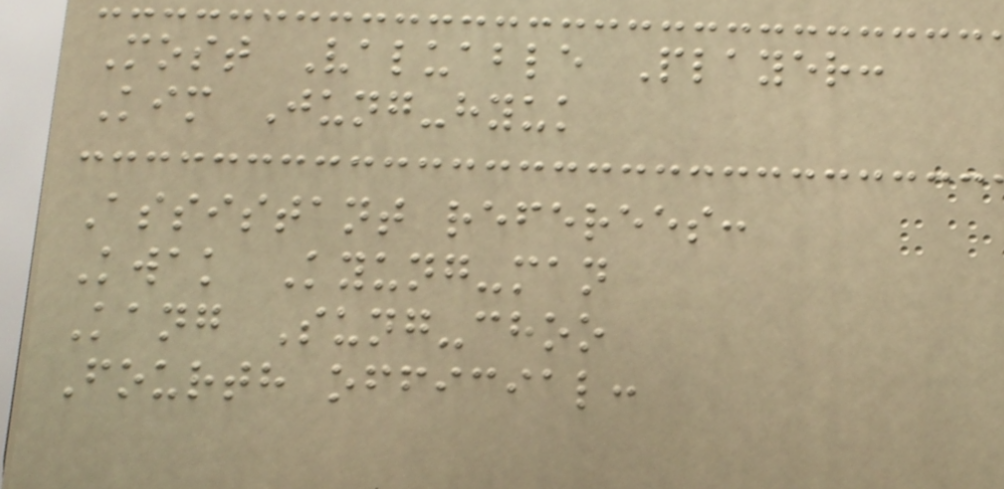Most Valuable Player:
Kim Jung-hyuk
Assistant referees:
Kwak Kyung-man
Kang Sung-choo
Fourth official:
